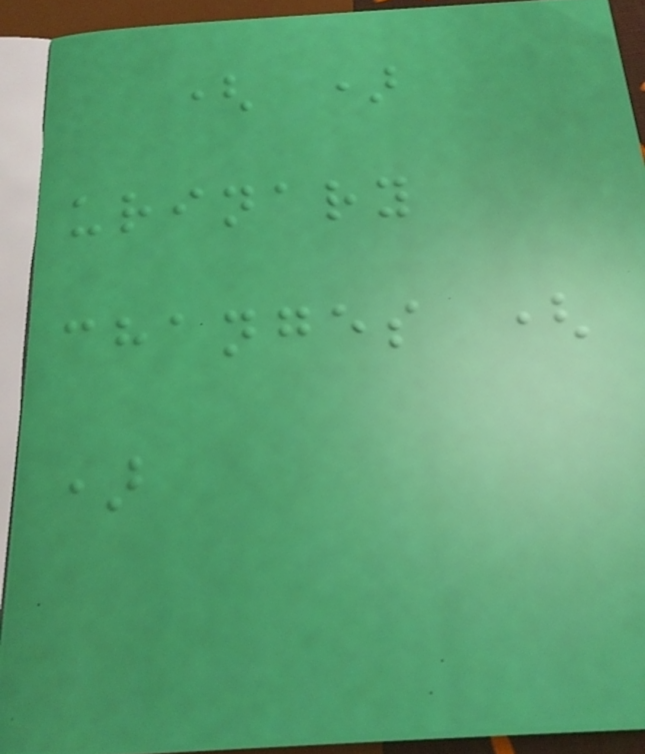( )
urinary
changes (
)
